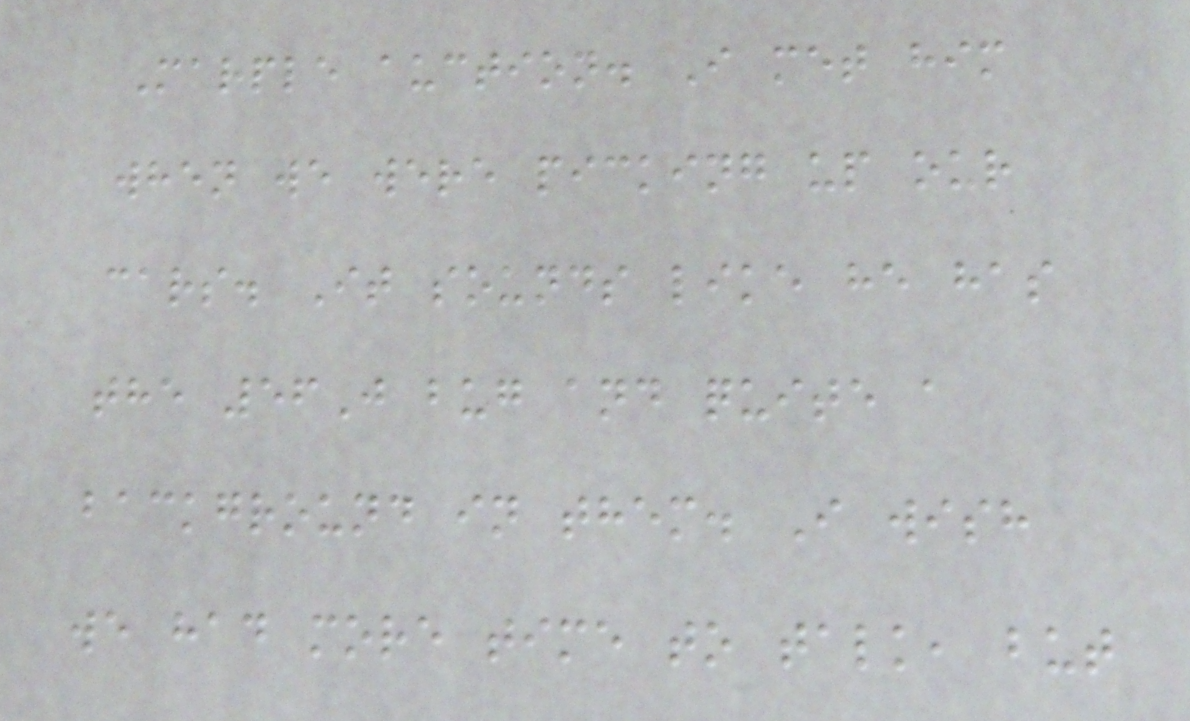Marple auction. I met him
when we were picking up our
cars. It sounds like he has
the 56J bug and quite a
background in them. I wish
we had more time to talk, but
